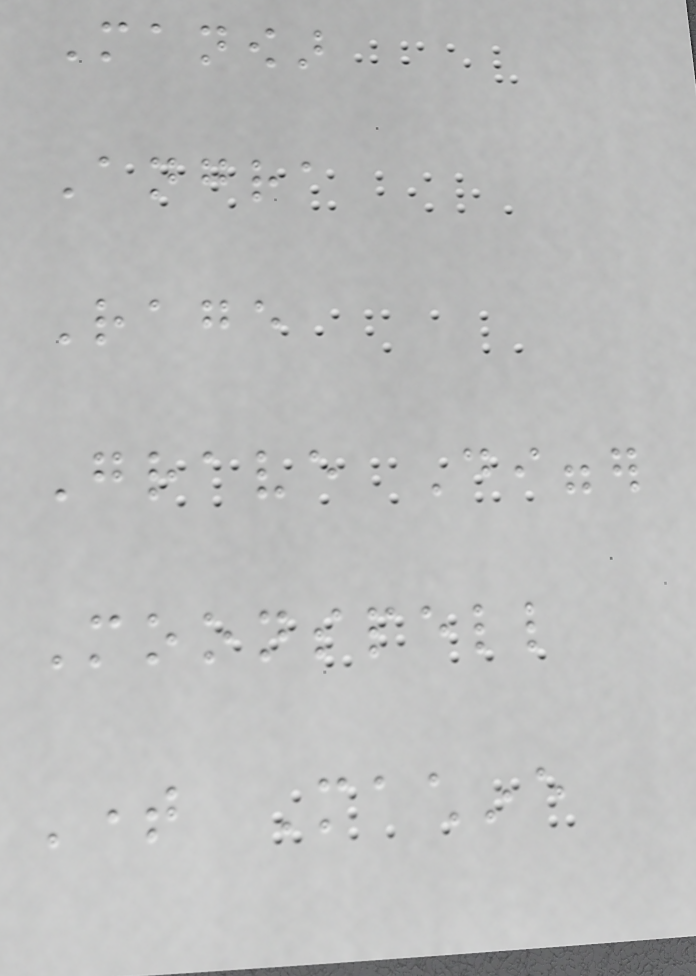Manowar
Angra
Rage
Grave Digger
Moonspell
Time Machine
